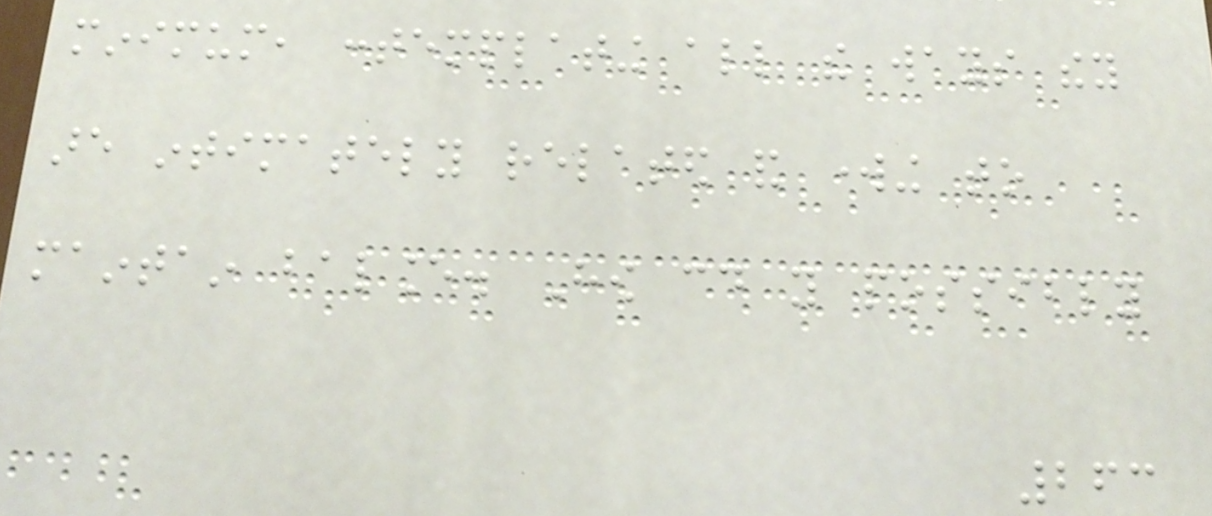minimum, contemplating all the ways they
are intimately related and working to
maintain balance. How could you possibly
263
